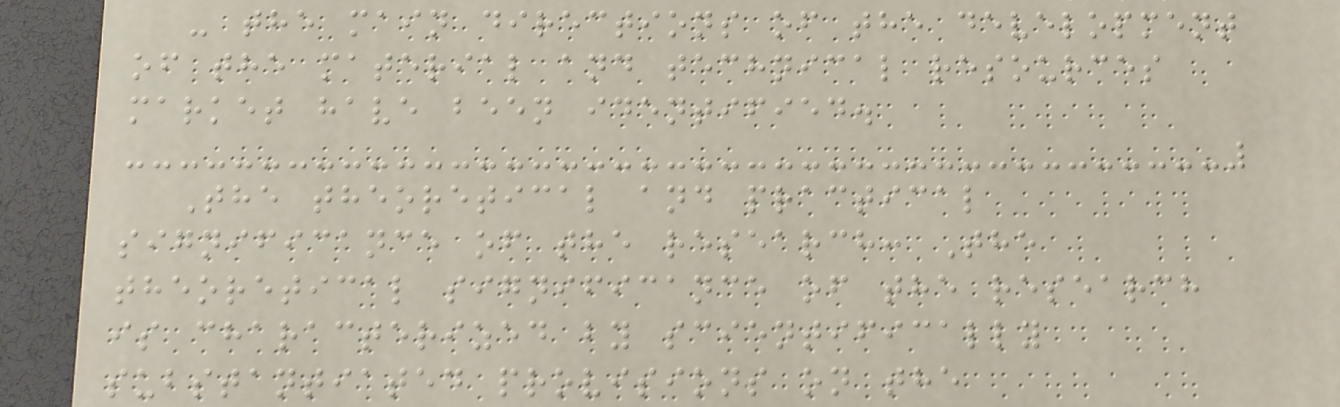- the main directions of the development
of the material and technical resources
market have been identified.
The theoretical and practical
significance of the research: The
theoretical significance of the research
is characterized by scientifically
substantiated provisions on the
